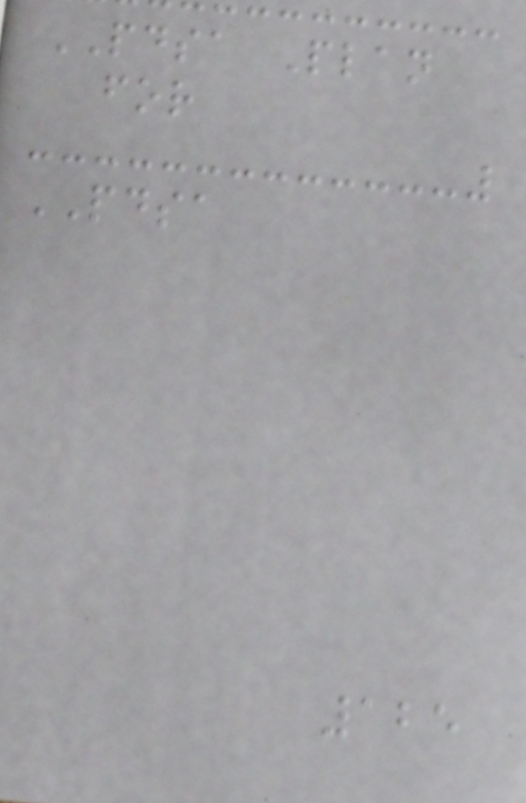PDSA Plan
for
PDSA
125
